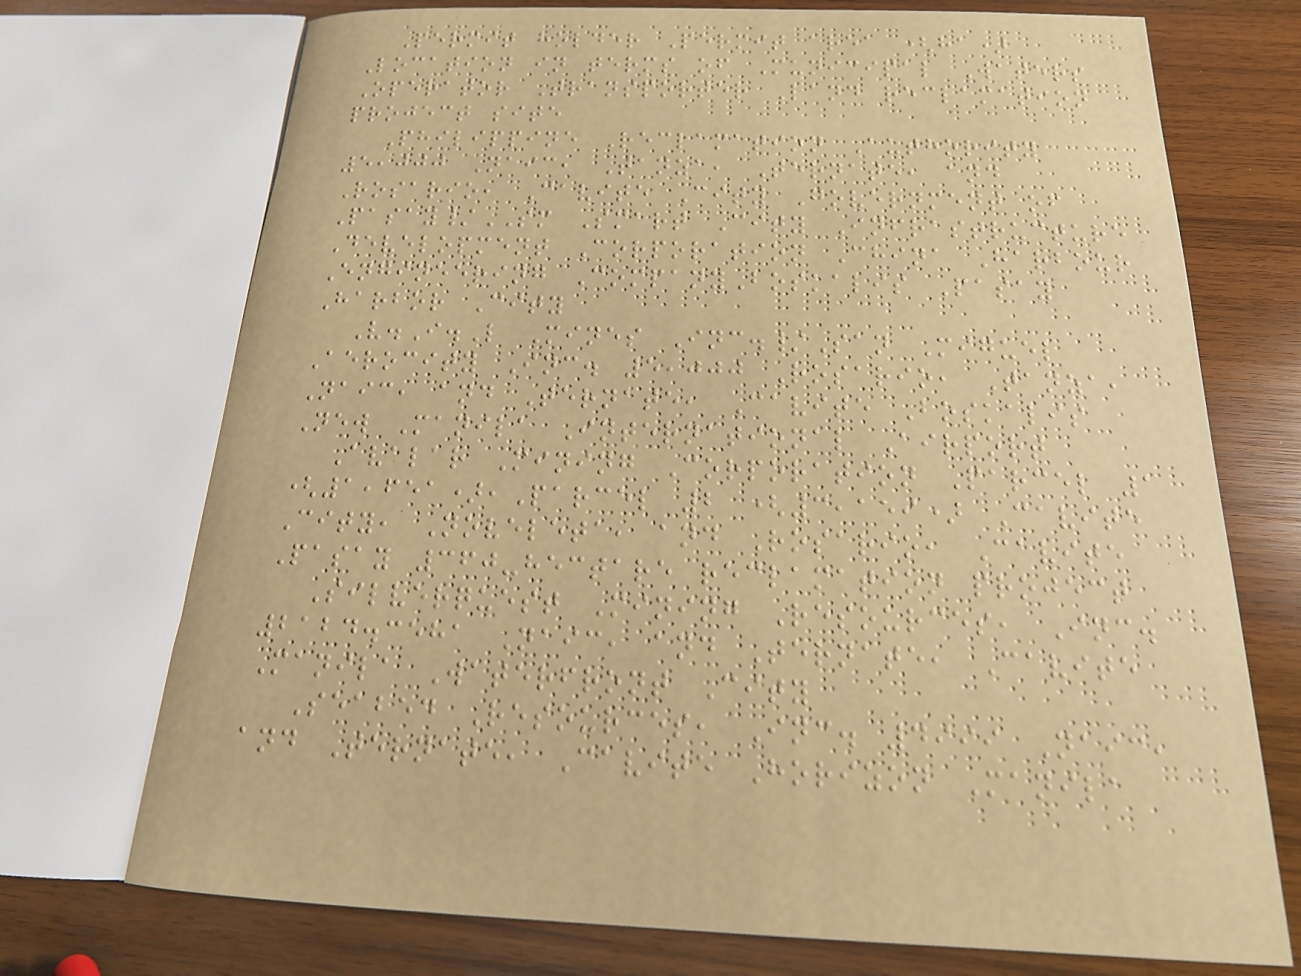Permit holder Permit area (ha)
Location in terms of Municipal Waters
Operator Transporter Land reclamation
project site
Philippine Reclamation Authority
5,000 Naic, Tanza, Ternate, and
Rosario, Cavite City Government of
Pasay/SM Smart City Infrastructure
Development Corporation China Harbour
Engineering CompanyBoskalis Pasay
Harbor City
V.I.L Mines Inc./San Miguel
Aerocity Inc. 5,000 Rosario, Tanza,
Naic, and Ternate, Cavite Boskalis
New Manila International Airport
Avalar Mining Corporation Parcel 1
(1,651),Parcel 2 (3,159) Cavite
City, Noveleta, and Rosario, Cavite
Pasay 360-hectare reclamation project
Silverquest Mining Resources, Inc.
2124.3581 Naic, and Ternate, Cavite
Manila Waterfront City
Seabed Resources, Inc. 4999 Naic,
and Ternate, Cavite Horizon Manila
